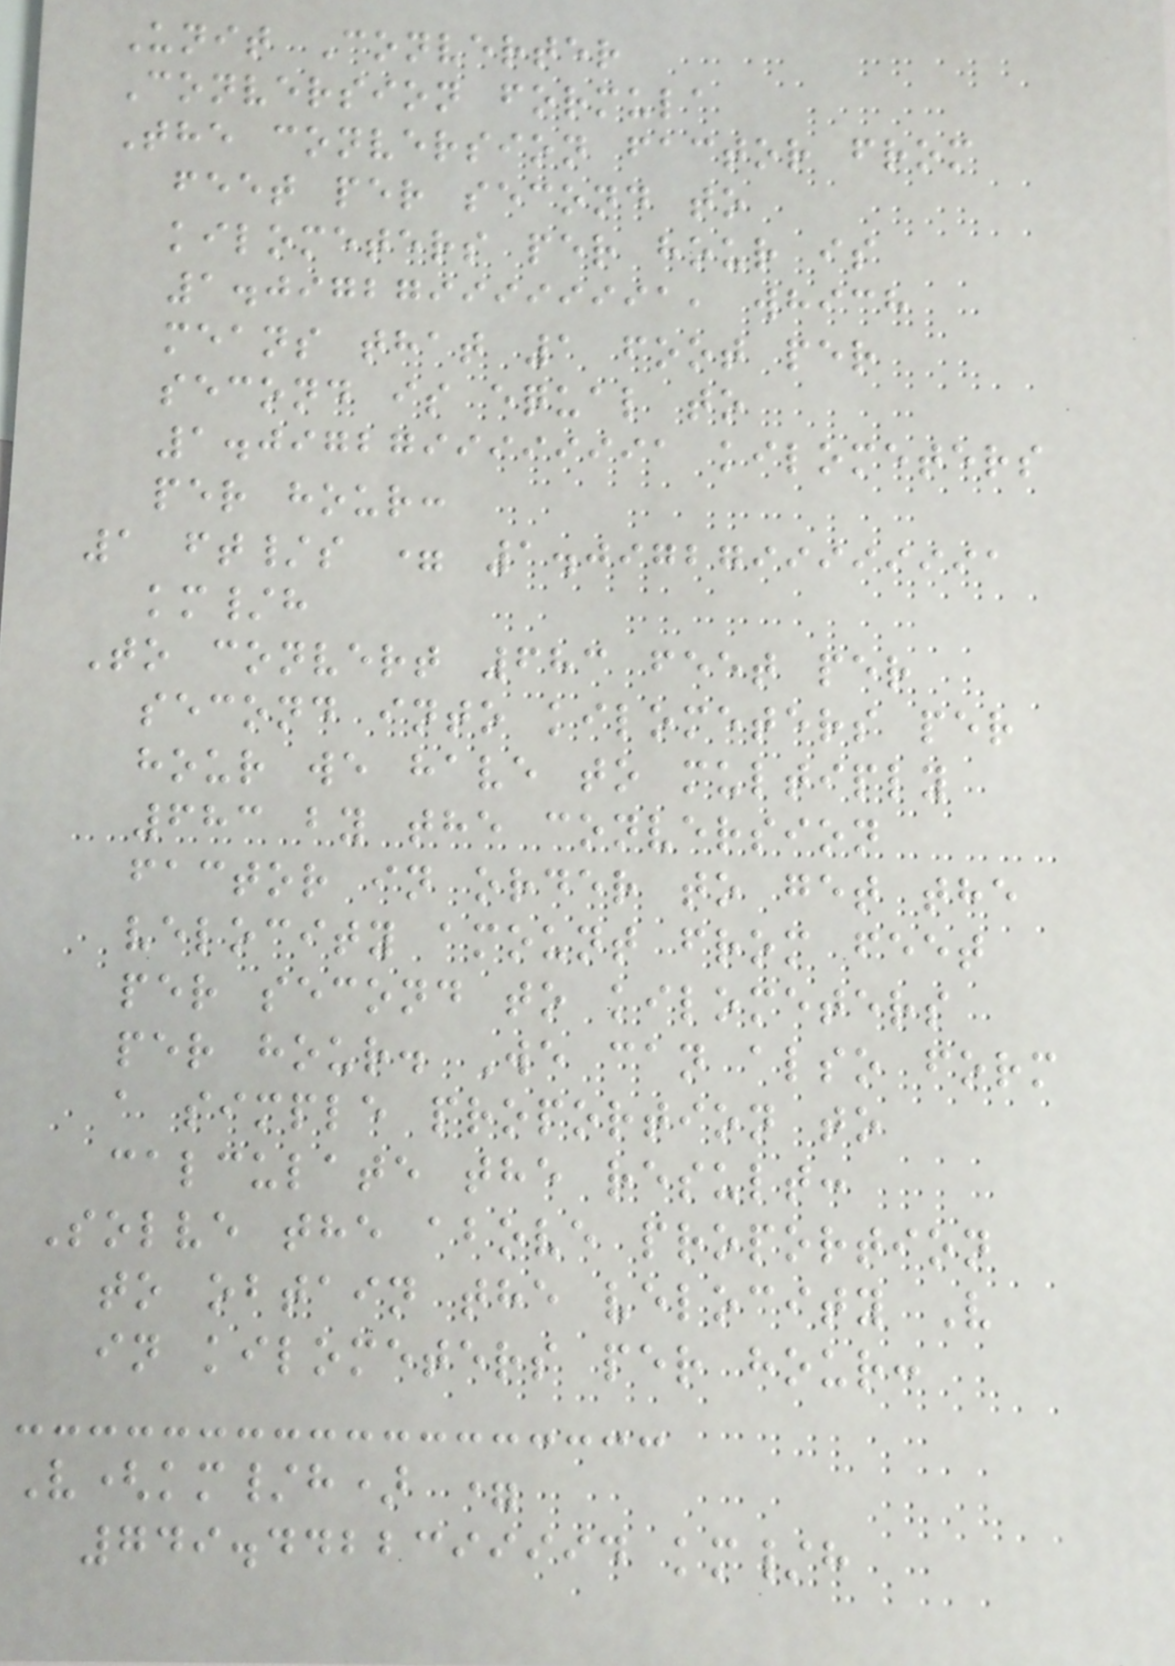Unit Converter
Conversion formula
The conversion factor from
feet per second to
kilometers per hour is
1.0972799999991, which
means that 1 foot per
second is equal to
1.0972799999991 kilometers
per hour:
1 ft/s = 1.0972799999991
km/h
To convert 683 feet per
second into kilometers per
hour we have to multiply
683 by the conversion
factor in order to get the
velocity amount from feet
per second to kilometers
per hour. We can also form
a simple proportion to
calculate the result:
Solve the above proportion
to obtain the velocity V
in kilometers per hour:
V(km/h) =
749.4422399994 km/h
